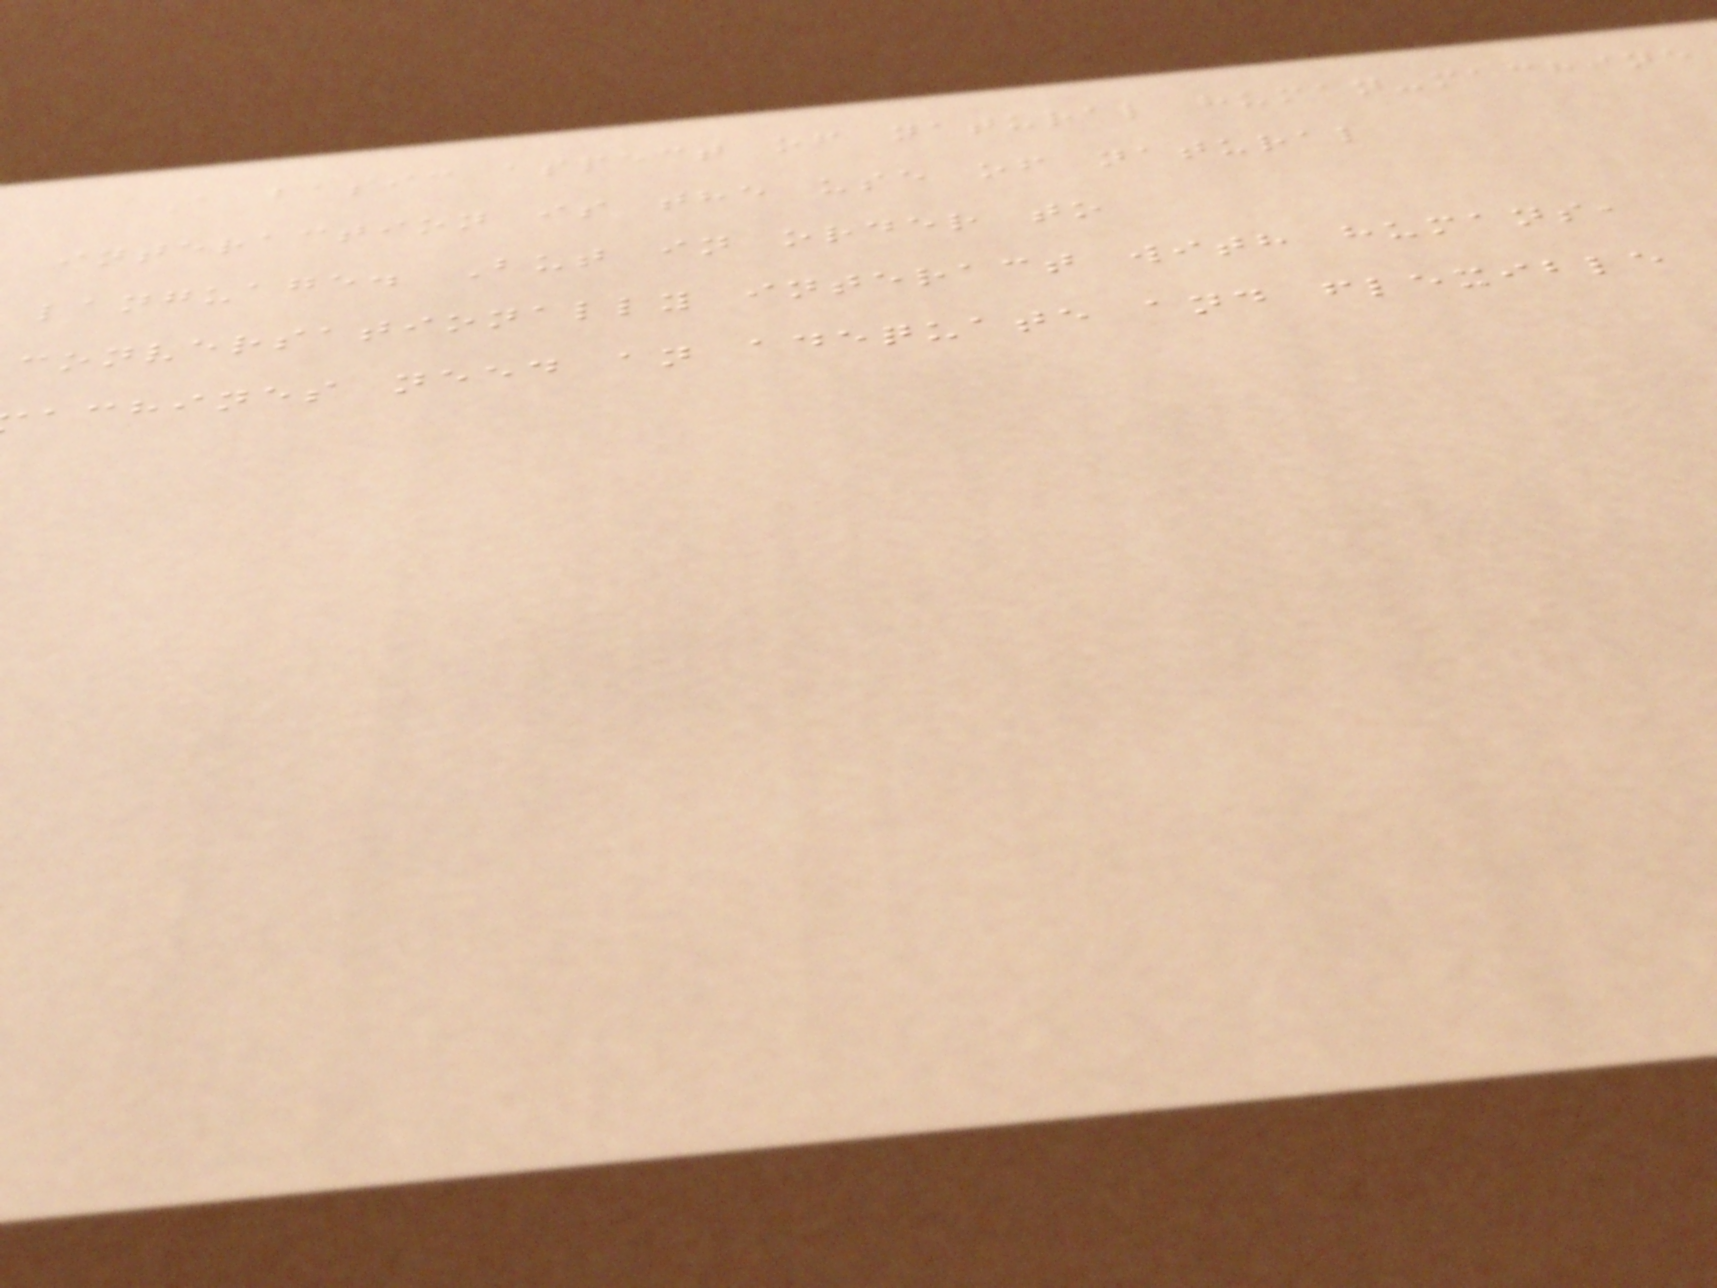A basic aspect of natural human-machine
interaction is the use of natural
language. But in order to
conversationally interact with humans,
achines need an adequate and flexible
